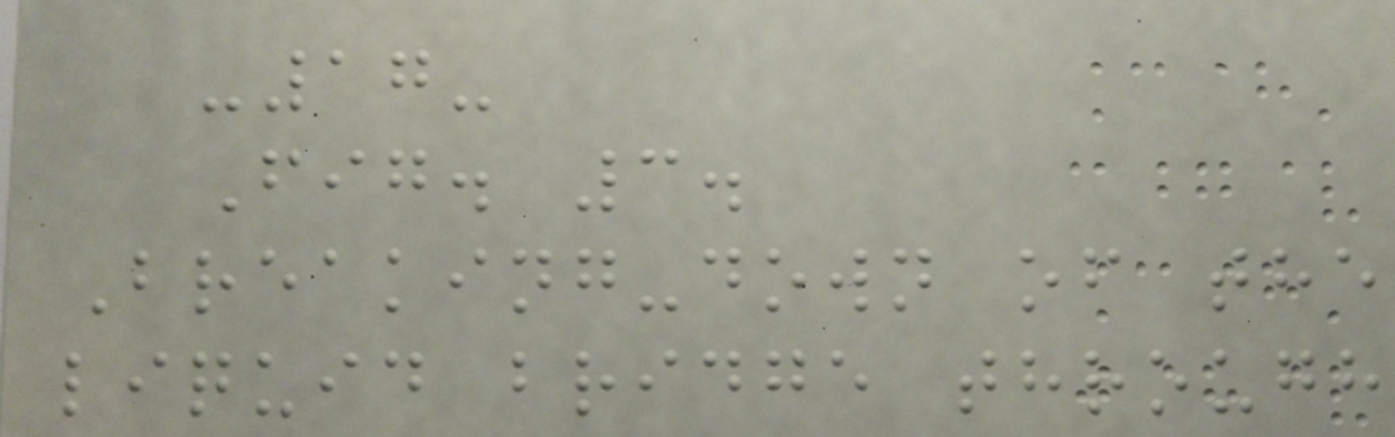-17-
Fig. 3.
Breaking-down of the
liquid bridge through
